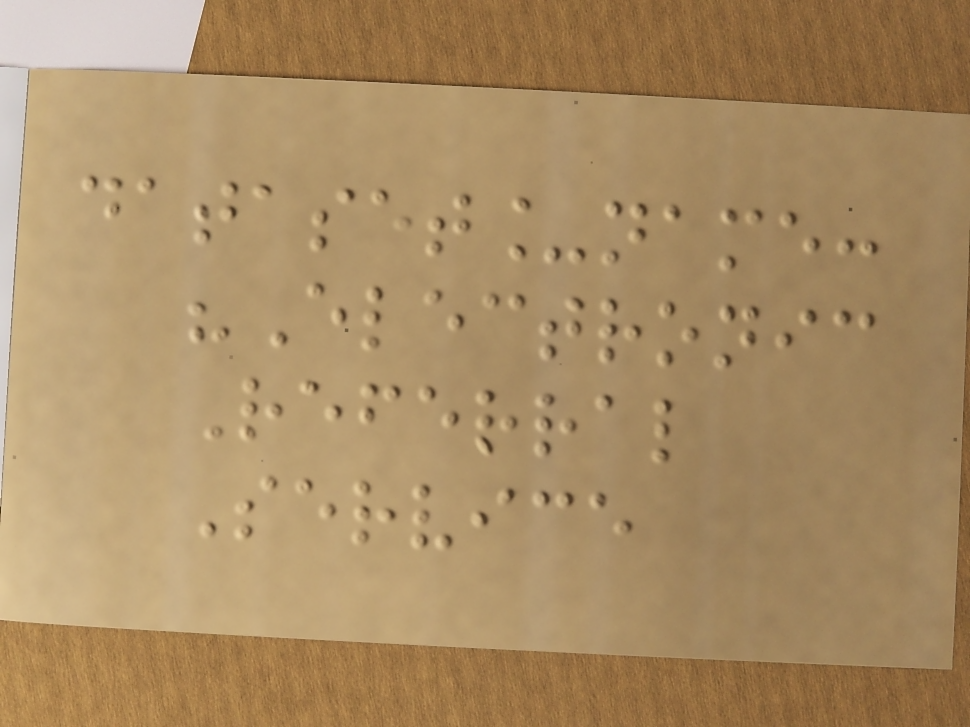dataset_name:
"Electronic
Referral
Service
